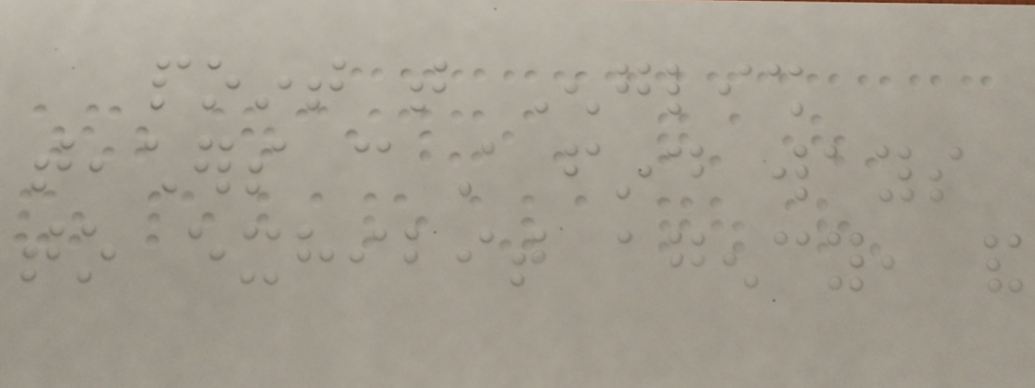point that English
teachers can still find ways
to exhibit agency, and
